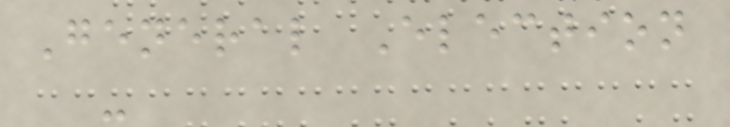General Election
-
